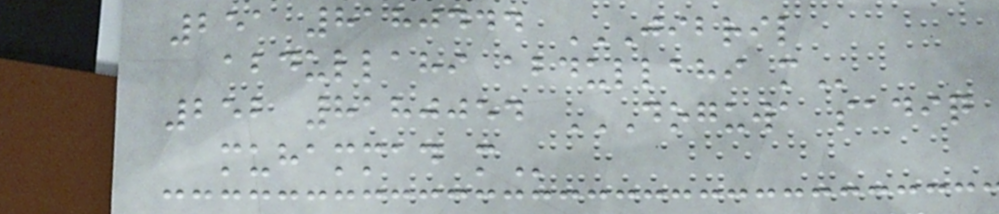251 8180444 JIBRIL
ABDULLAHI ABDULLAHI M
252 8180054 DOGUWA SADIQ
MUHAMMAD M
